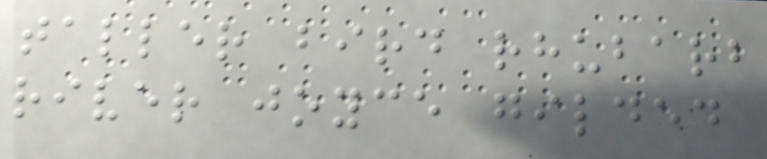taller bird rhubarb
river joyce gilded
